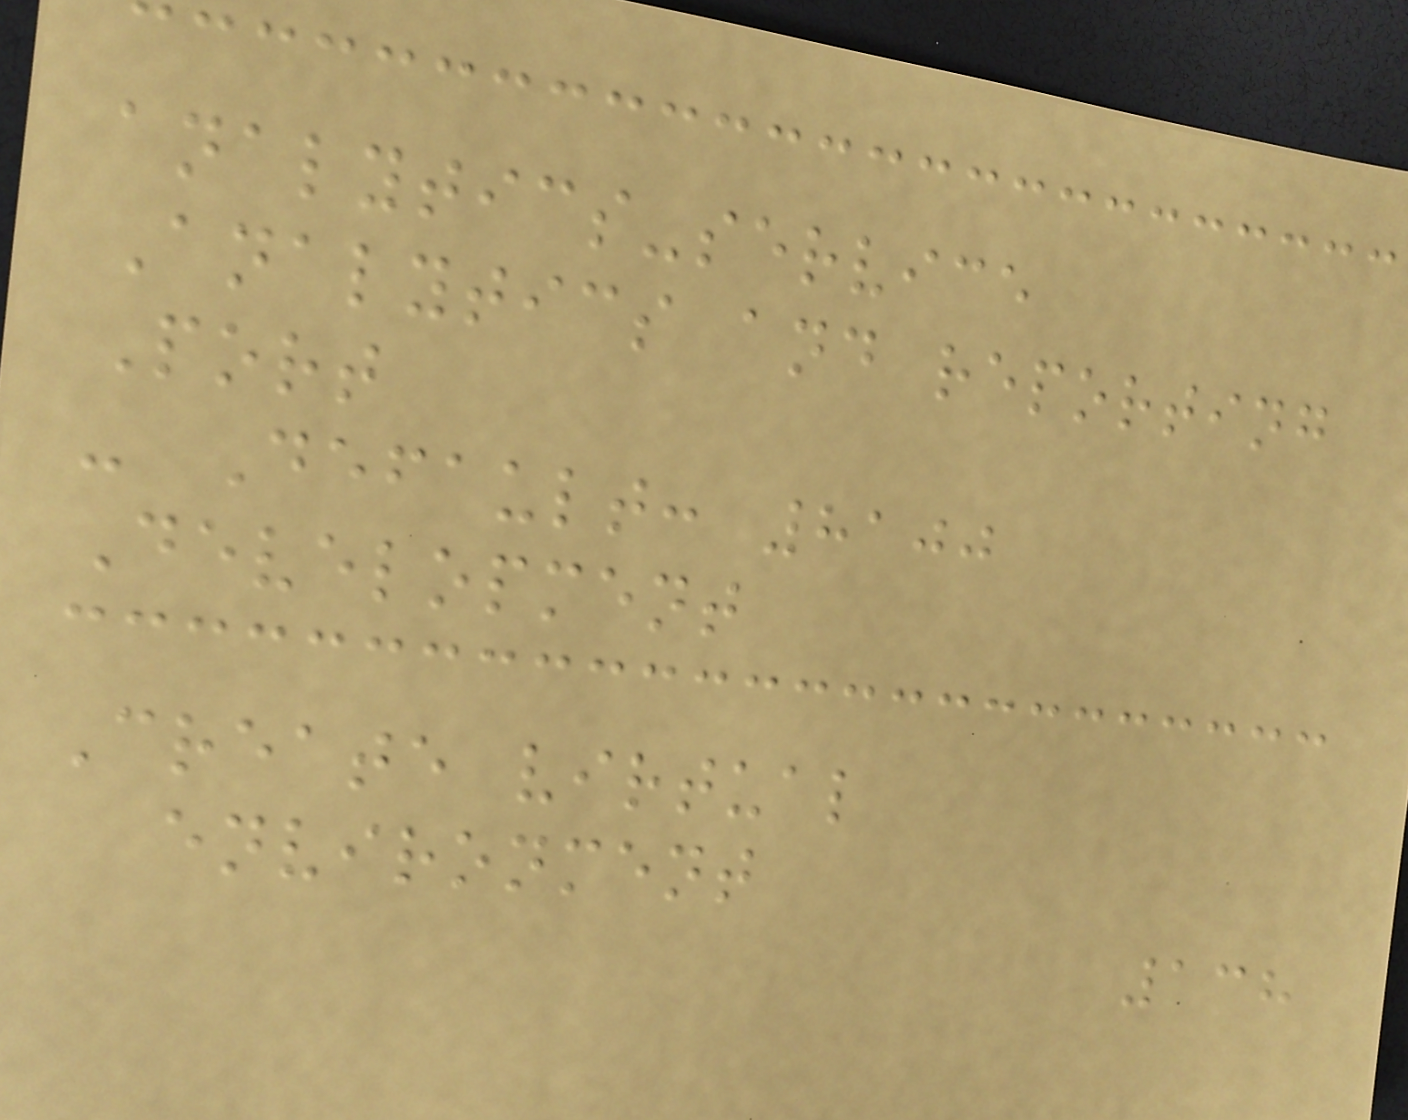analytics-service
Analytics and reporting
Port
- Default: 8100
Development
Create virtual
environment
138
